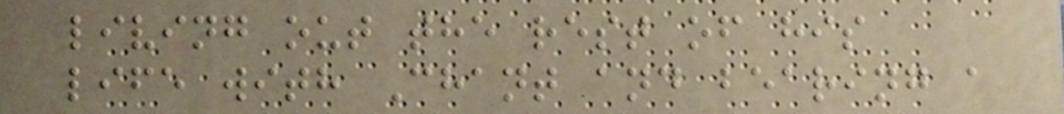living out the rest of his
life with Chant and bearing a
